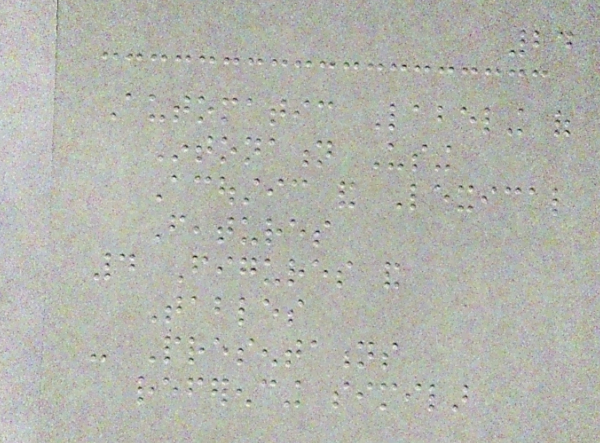24
Automatic Labeling of
Intonation Using
Acoustic and Lexical
Features
4 Figures and
Tables
- Presentations
referencing similar
